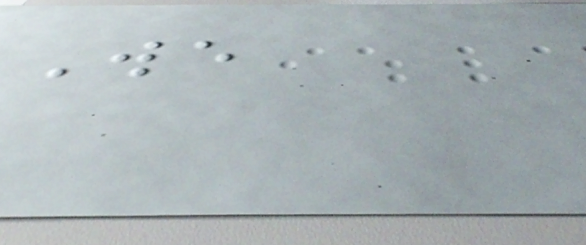We
